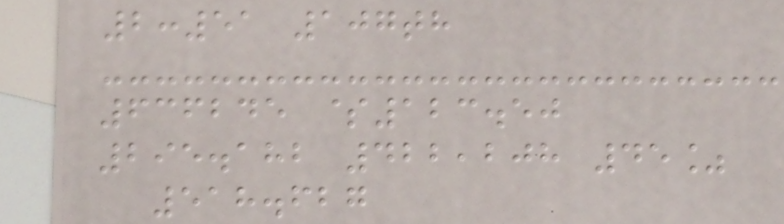2:51 107th
636245 $123.50
295.182 422,208 45%
518.627
